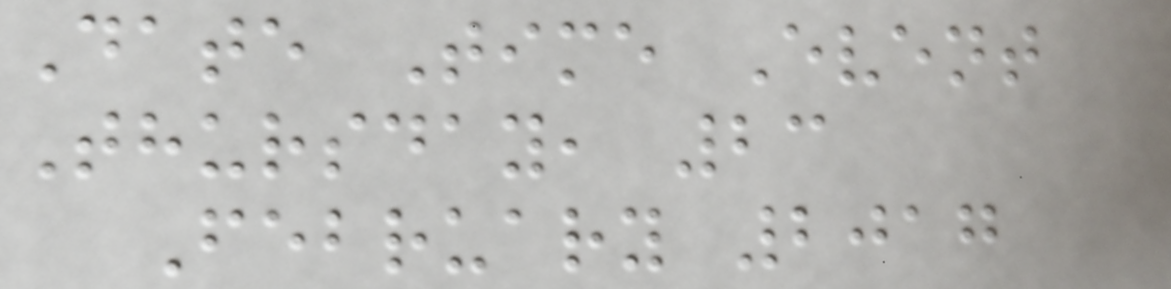Date Time Event
Thursday, 23
February 2017
